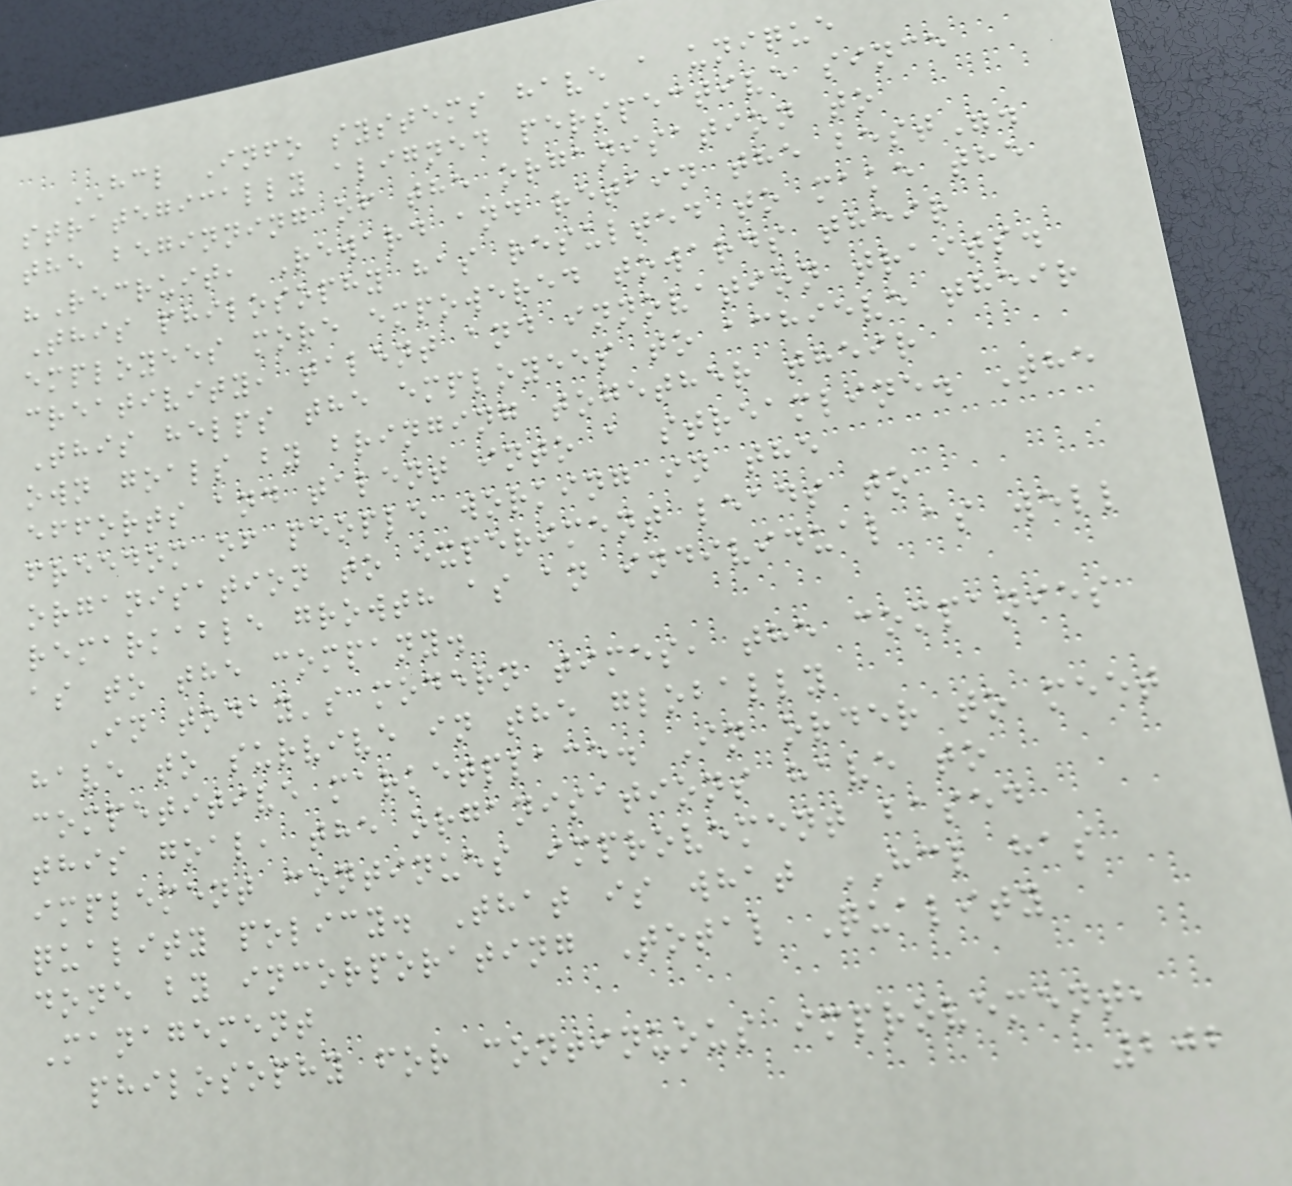HCL Info systems have a unique
strategically aligned perspective since
the beginning of the organisation to
"Recruit, Reward and retain the best".
This philosophy has resulted to make the
employees more empowered towards their
creativity, talent and innovation traits.
This helps the employees to achieve their
own goals by bringing together their
efforts and talent into a streamline. The
freedom of people working in the
organisation to experiment leads to
remarkable growth as an individual as well
as to the company.
In today's modern times, the companies
have to survive in the globally
competitive marketplace. In order to meet
this goal, the organisations have to
implement continues improvement based
quality policy. That is what HCL has
done by incorporating Total Quality
Management
philosophy for continuous improvement,
202
